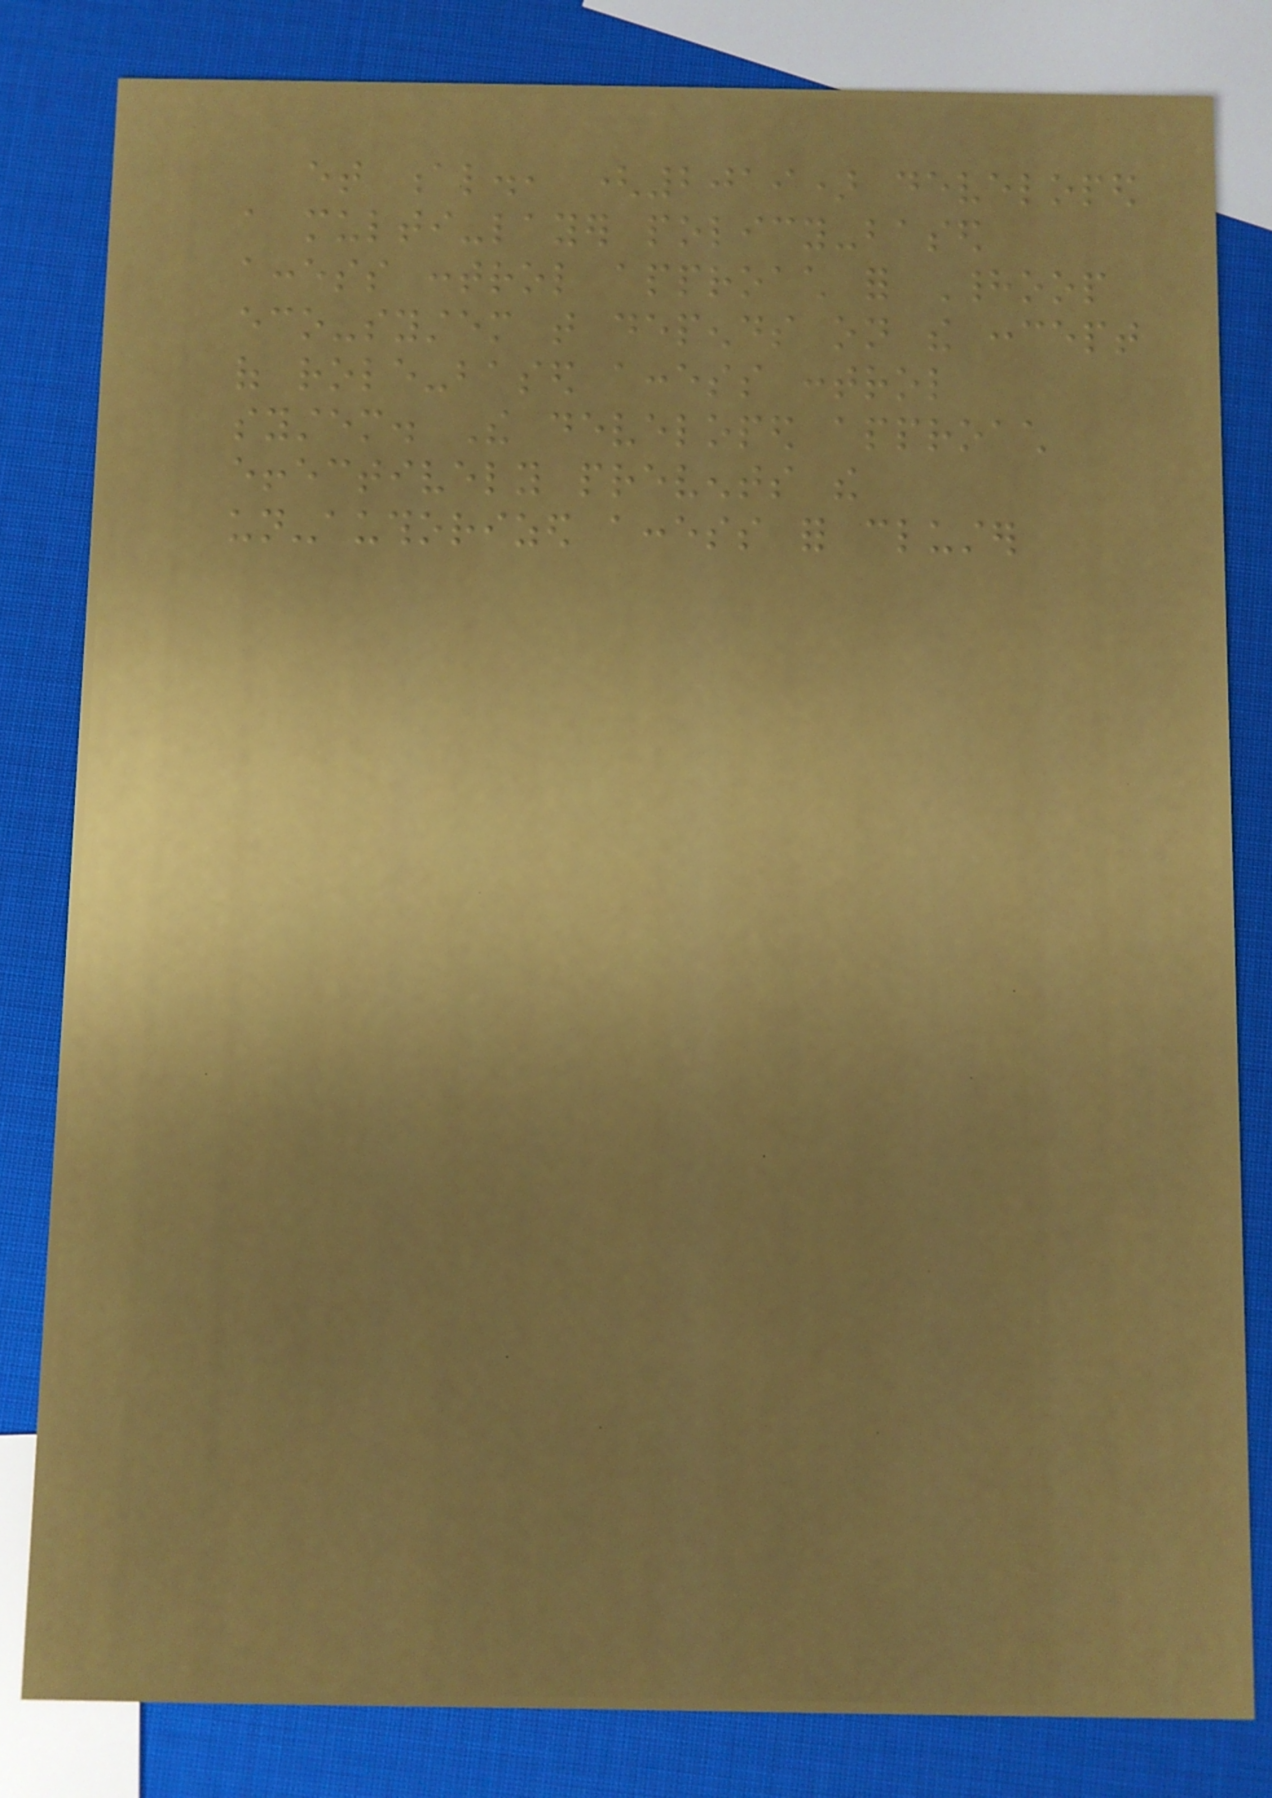et al., (2019) developed
a multi-layer policy-based
access control approach for Hadoop
eco-system that depends on the concept
of role-based access control
system. The developed approach
effectively prevents the
un-authorized access for cluster
